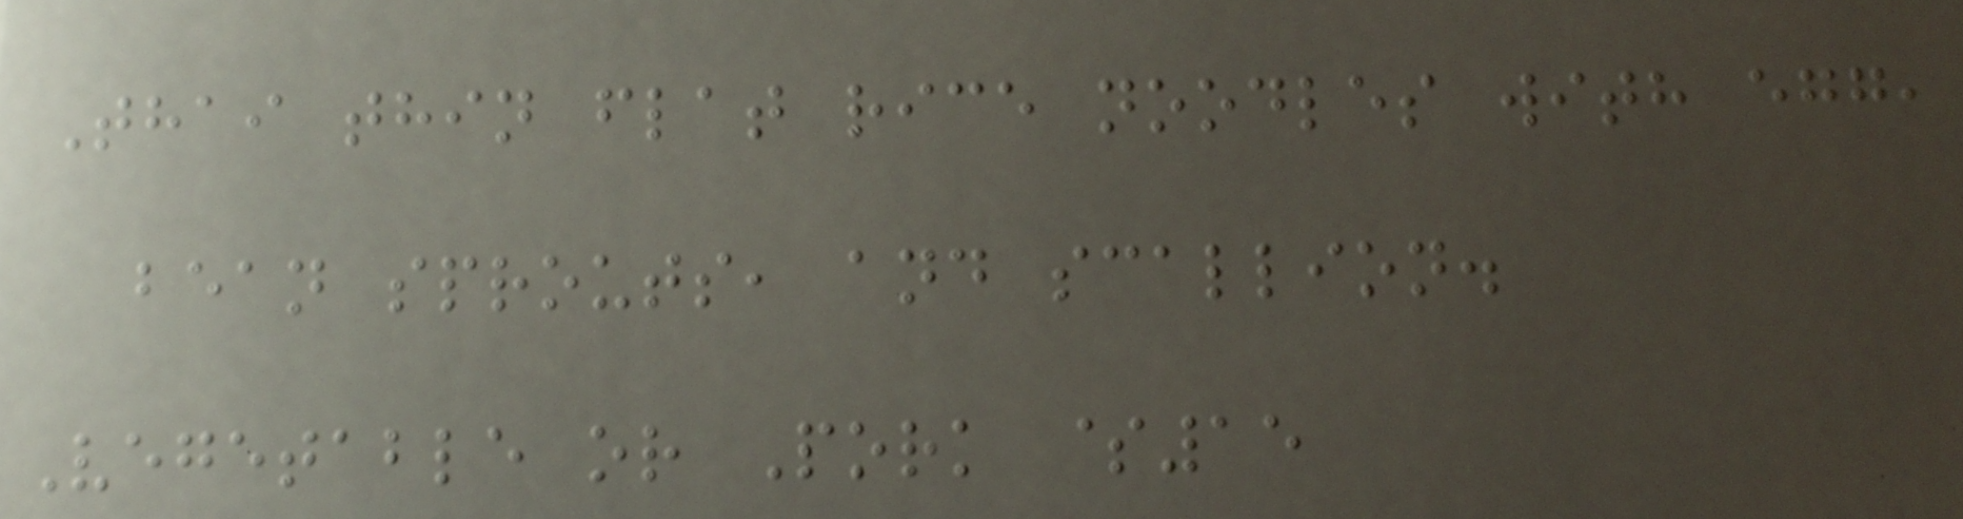Thai thin flat rice noodles with egg,
bean sprouts, and scallion.
Vegetable or Pork $15
